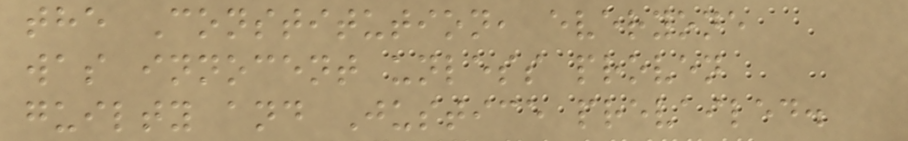the Constitution, everyone
was innocent unless proven
guilty and Justice prevailed.
